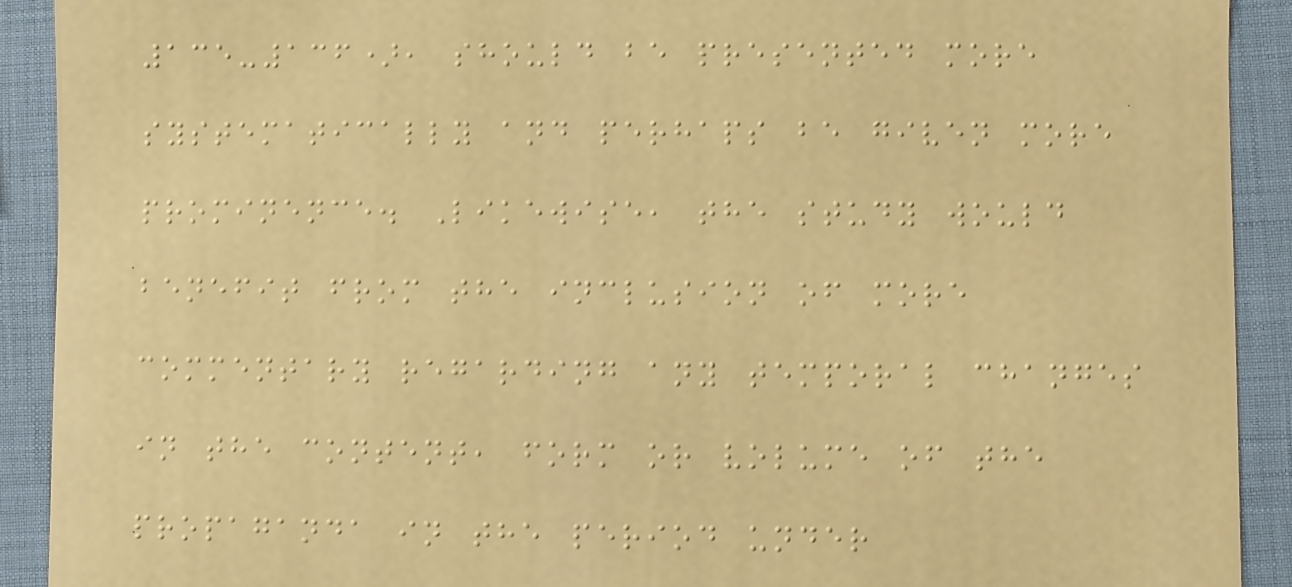135-136), should be presented more
systematically and perhaps be given more
prominence. Likewise, the study would
benefit from the inclusion of more
commentary regarding any temporal changes
in the content, form or volume of the
propaganda in the period under
